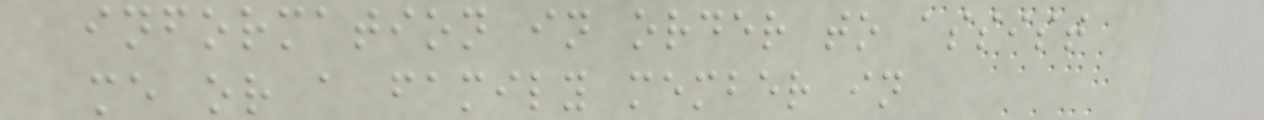information in order to assist
me or a family member in
